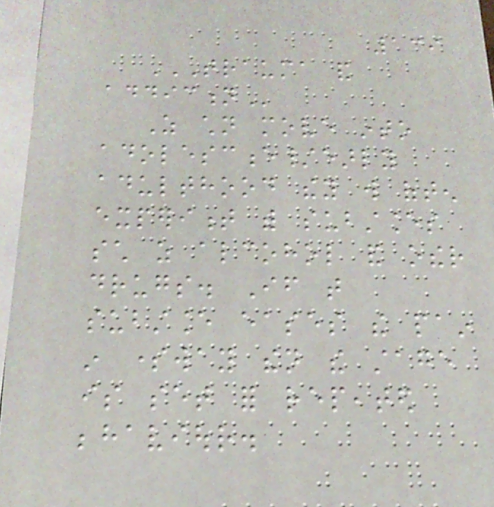139
TRAUMA AND
ADDICTION
As children move into
adolescence/early
adulthood they will often
experiment with substances
such as alcohol and other
drugs. If that
substance eases the pain
in someway then the stage
is set for repeated
behaviour.
